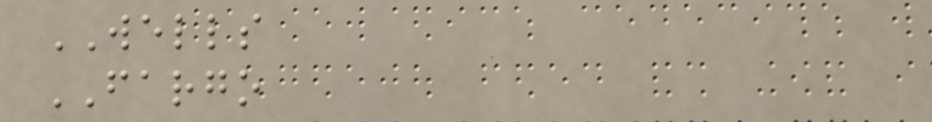WELLS
FARGO
